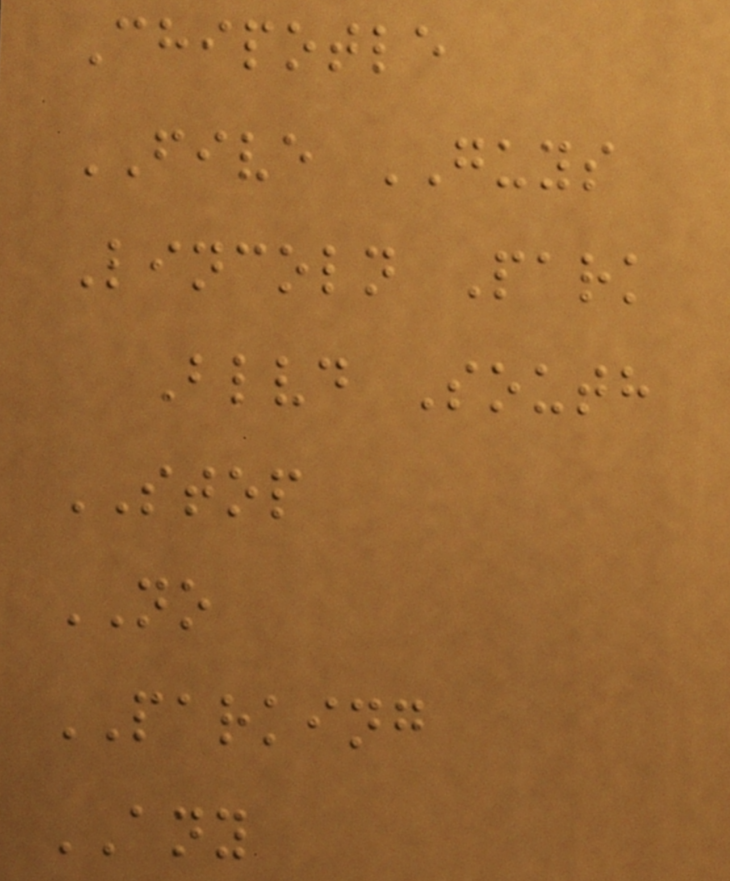Chipotle
FIVE GUYS
Lincoln Park
Blvd South
STOP
NO
PARKING
ANY
